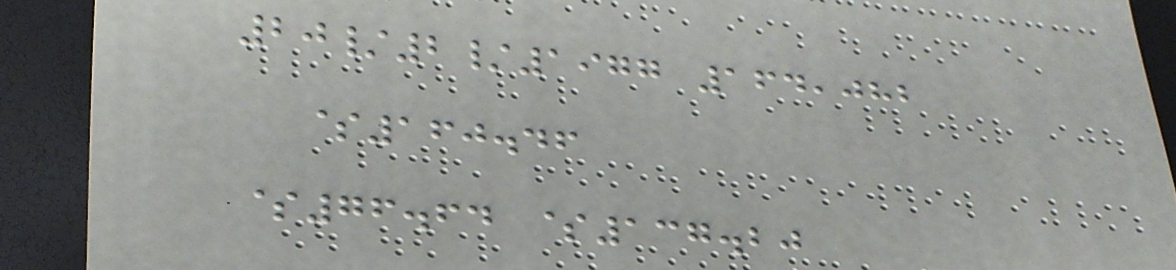20/2/1977 164,082
$160.46
$76.64 $137.20
